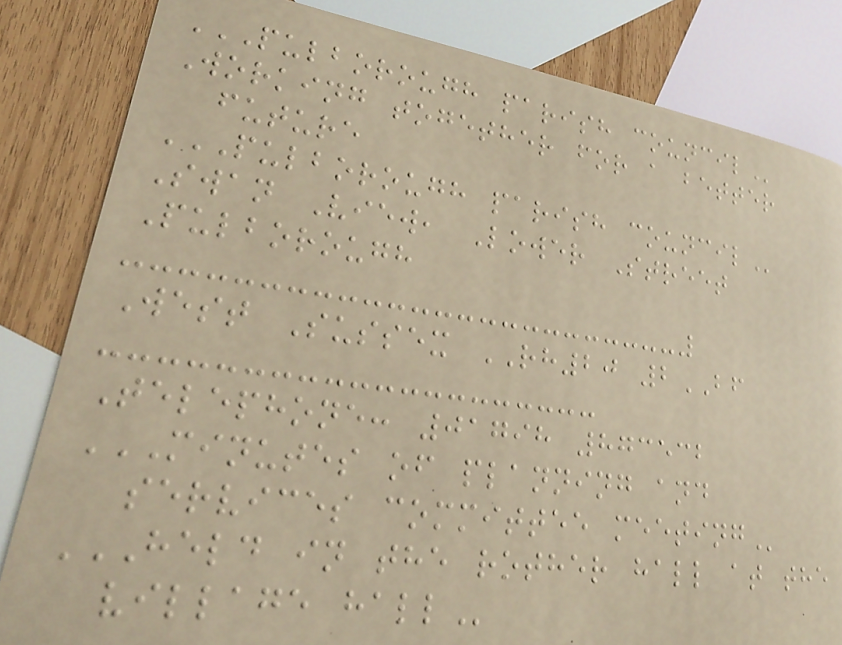PULBOROUGH PARISH COUNCIL
Working together for a better
future
PULBOROUGH PARISH COUNCIL
Swan View, Lower Street
Pulborough
West Sussex RH20 2BF
Telephone: 01798 873532
MINUTES OF PLANNING AND
SERVICES COMMITTEE MEETING
HELD IN THE ROTHER HALL AT THE
VILLAGE HALL
